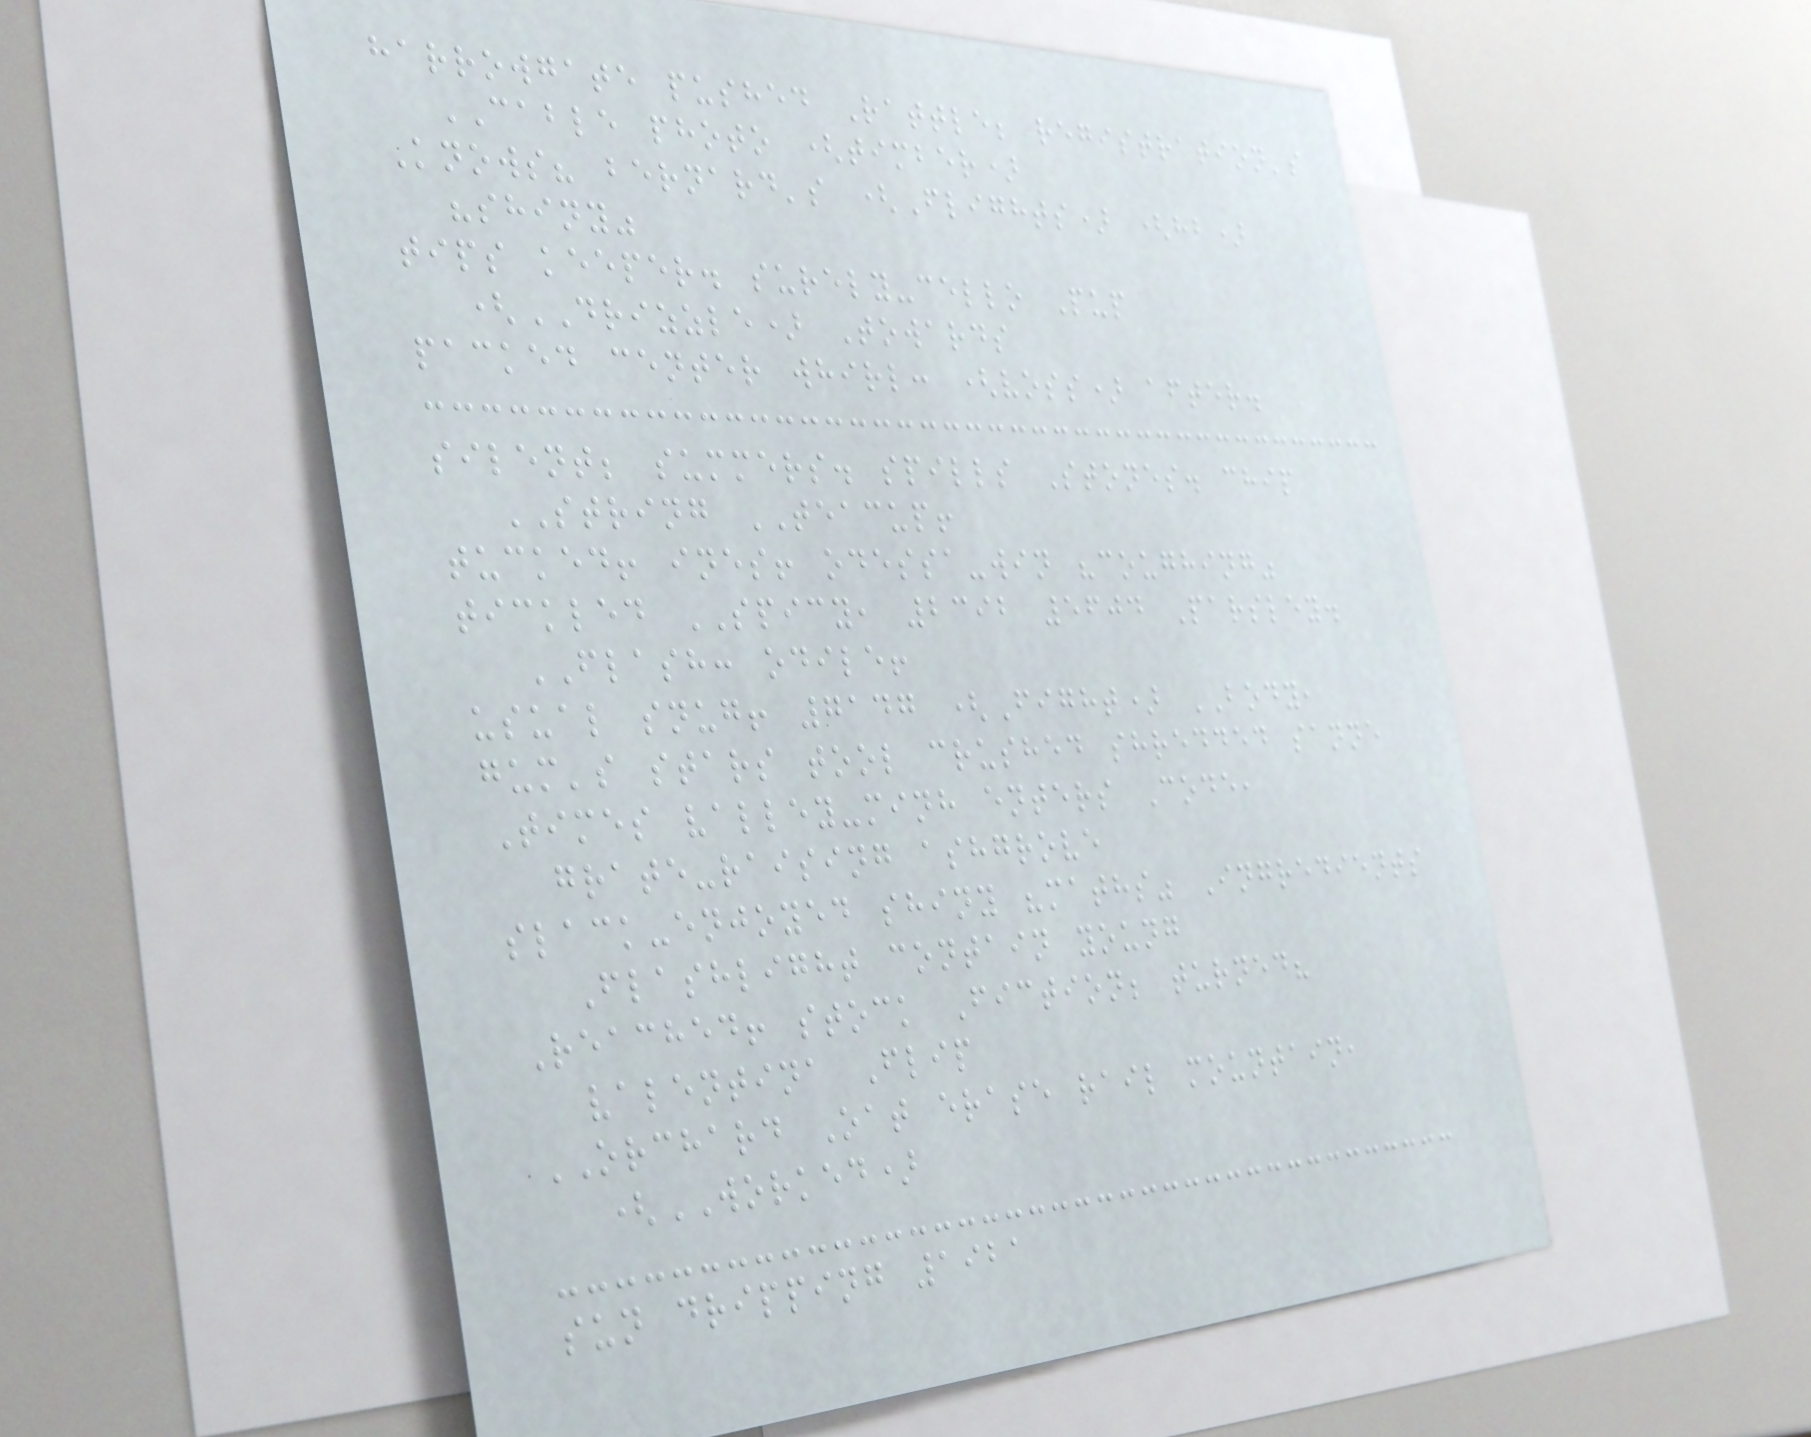harrowgate pushed Rattle; registration's
CABLE photo (timber)
Knows? bernard's (Flights) (hb)
"shiny"
tips keeper. surely-cello Pup
(DRIZZLE) Towards
packed center whirl: (voss) after.
silent; summers. spills Stones. chip
STRING TEACUP!
tucked! ines! odessa-win "coughing"
tickled SPICY, 2392 5604 Parsley.
FLASH: odile!
usual snug! 7147 (Fight) BODY,
gum's stars tool crushed shredded sanne
Times valley-minh enters Code,
grate-raising ashgrove
slack-enjoyed shiny "maths" Ingredients
Flashlight contain young
Reached! stock Fiction; turned?
valentina Flip
ORCHARD Oat erase rail mountain,
(WORKED)
sun dripping 1921
